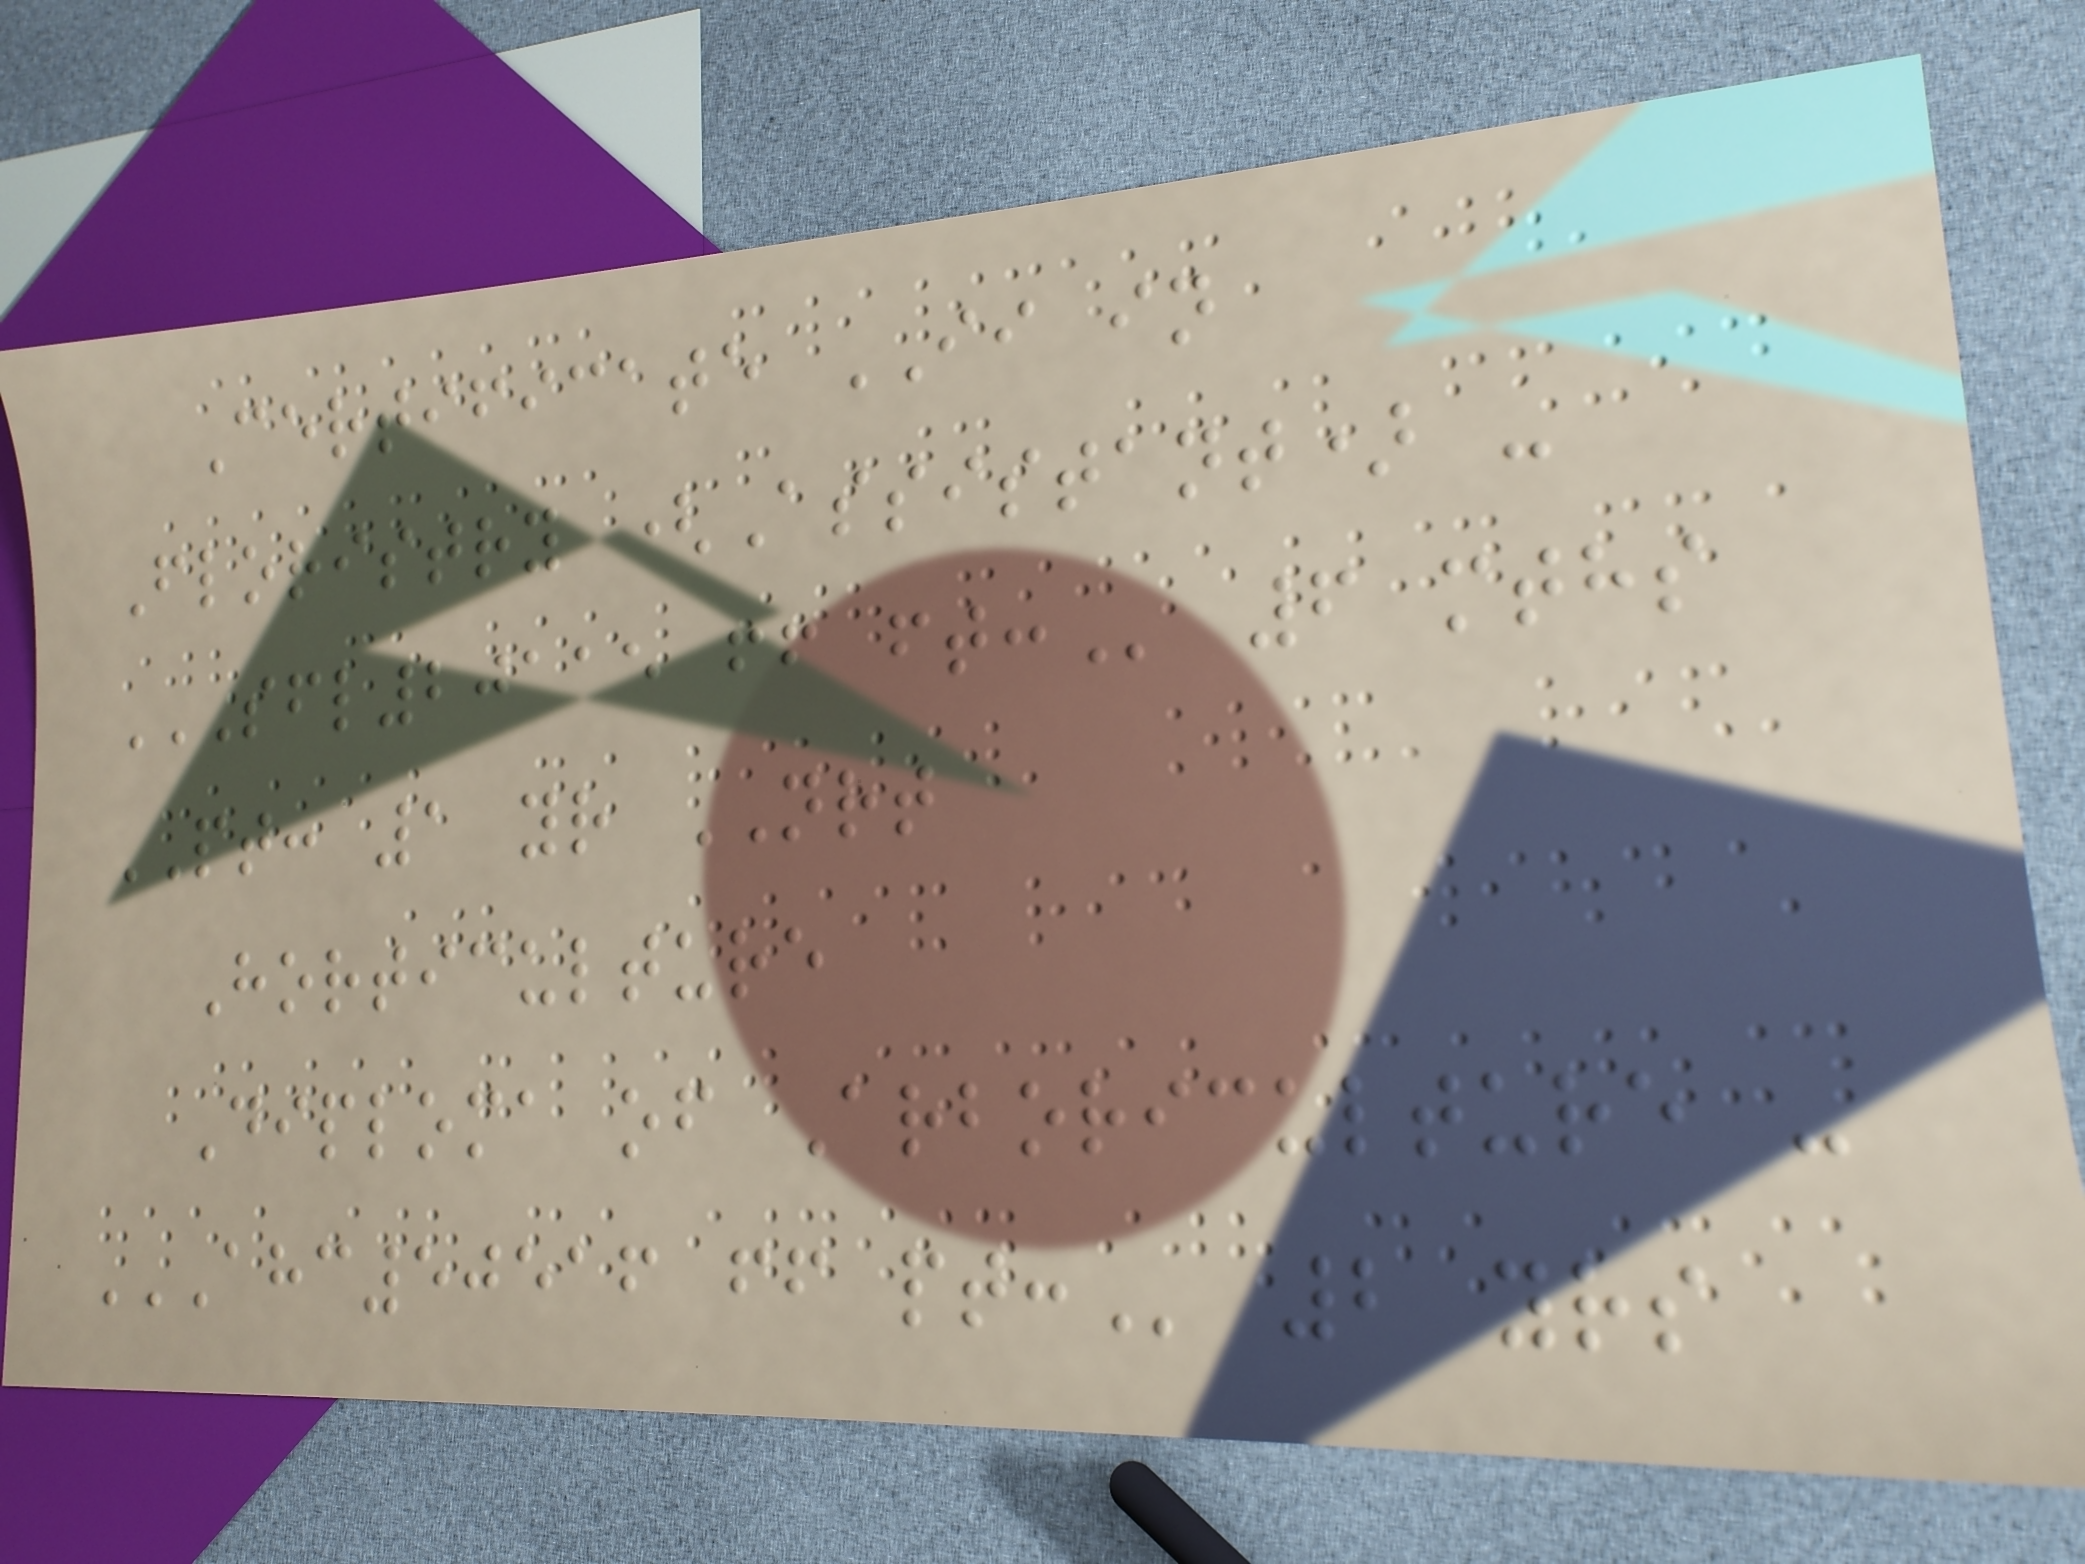Certificate II in
Floristry (Assistant) -
SFL20115 FF FT: 6 mths
PT: 1 yr NRT
Horticulture
Diploma of Arboriculture -
AHC50516 FF PT: 2 yrs
